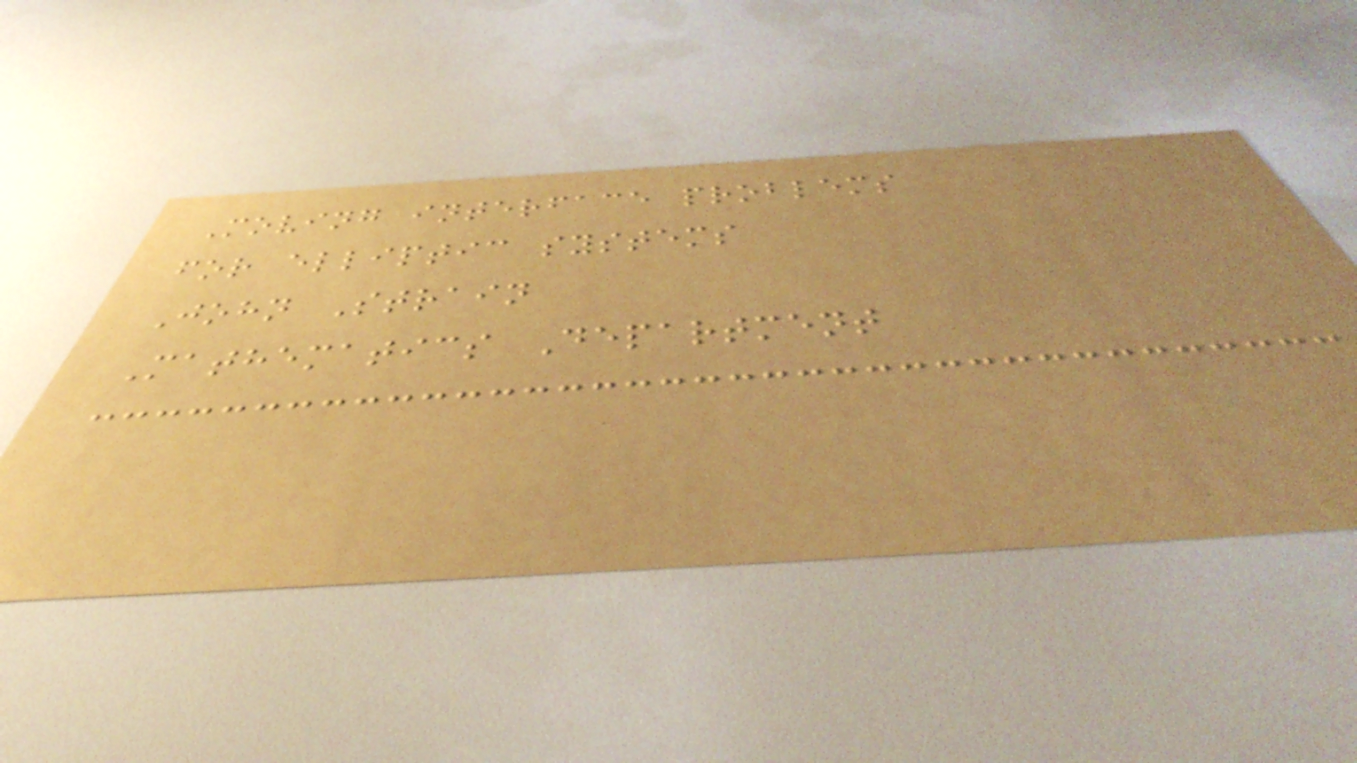Moving interface problems
for elliptic systems
John Strain
Mathematics Department
